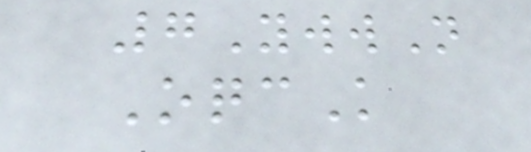7YwwN
OqcK
